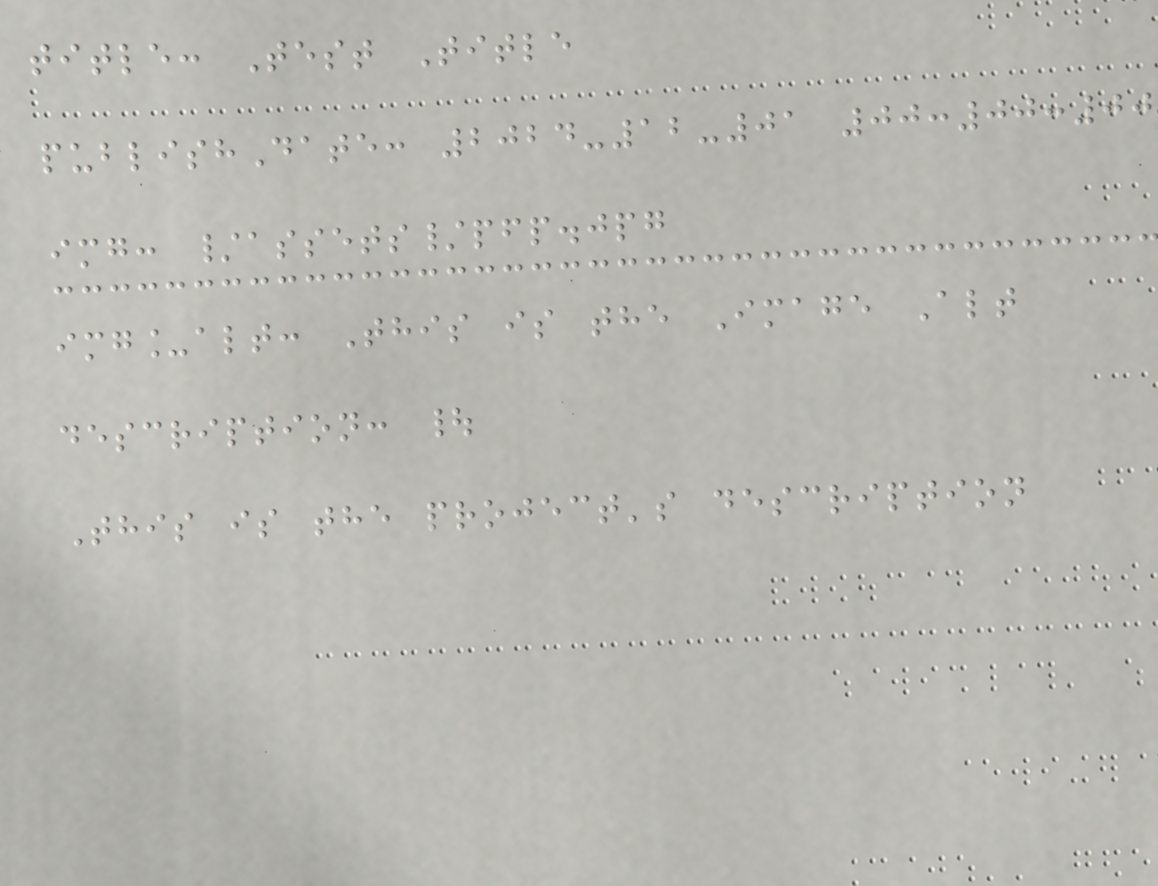title: Test Title
publishDate: 2024-12-01 00:00:00
img: /assets/pfp.jpg
img_alt: This is the Image Alt
description: |
This is the project's description
